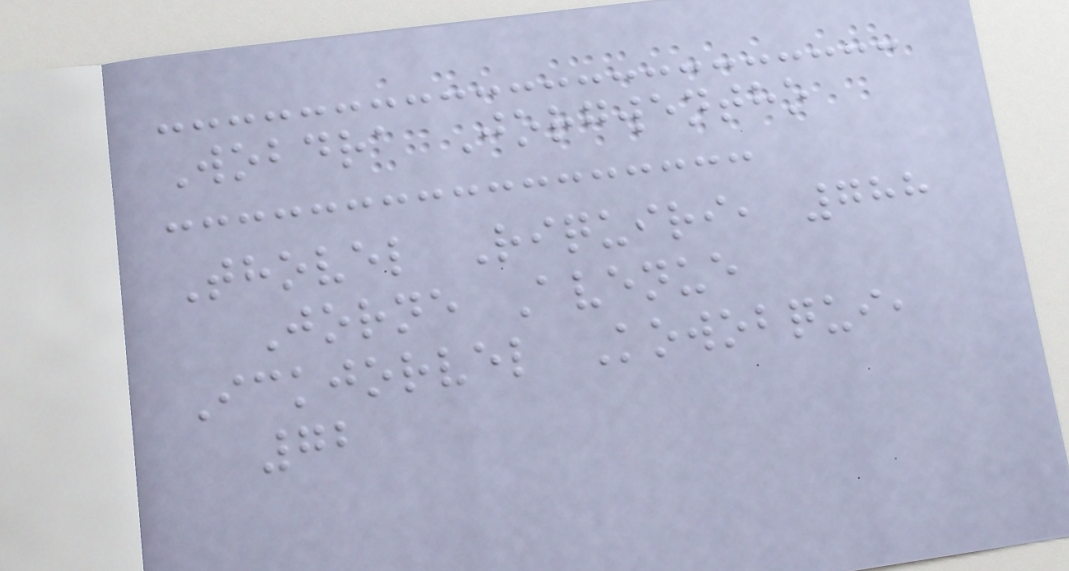Wobdra Jorgwentho
Thovel Riquiri, 788
Jorne Avenue
Ickjorvel Kowobqui,
72
